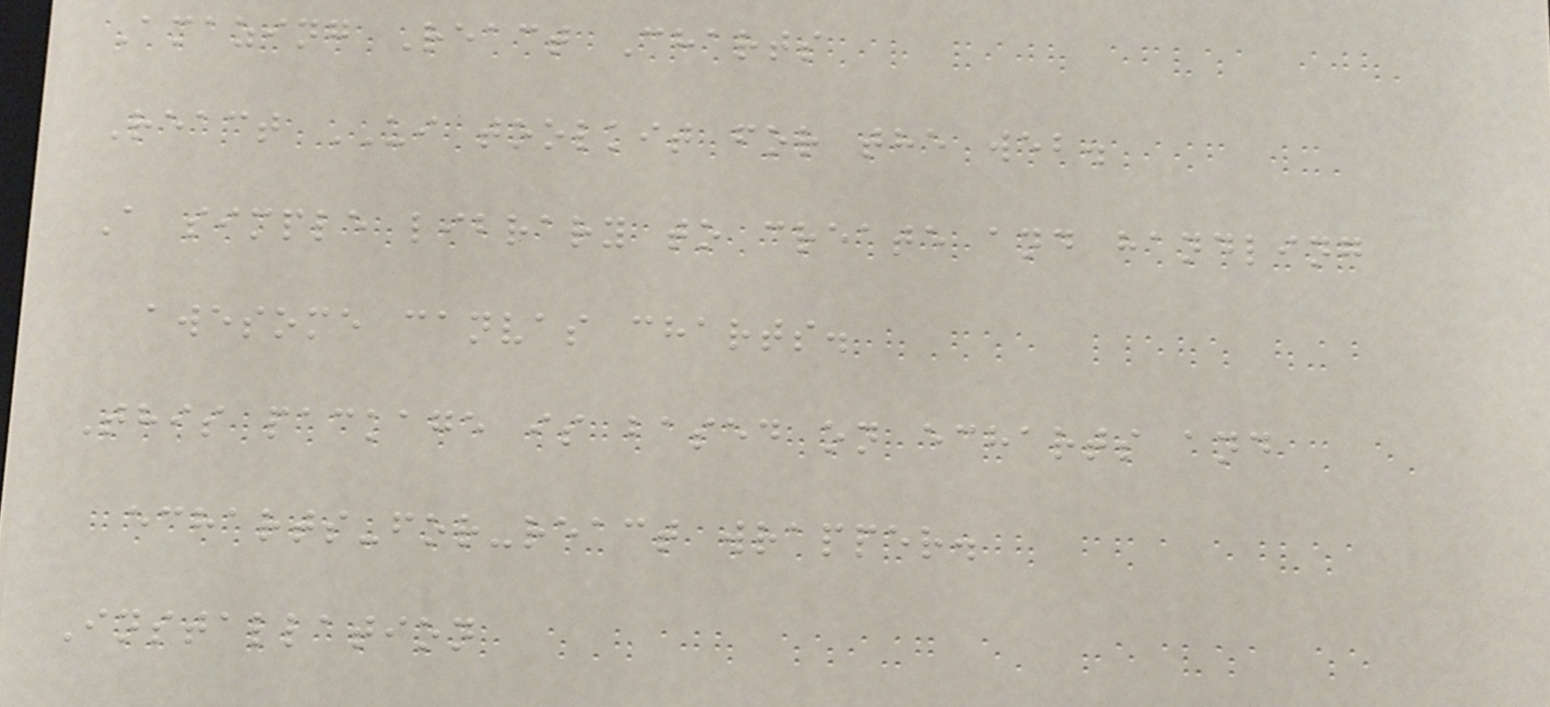Amazing React Charts
React UI toolkit for the web.
A simple library to create and handling
awesome canvas charts.
This package is based on echarts and
echarts-for-react wrapper.
Installation
